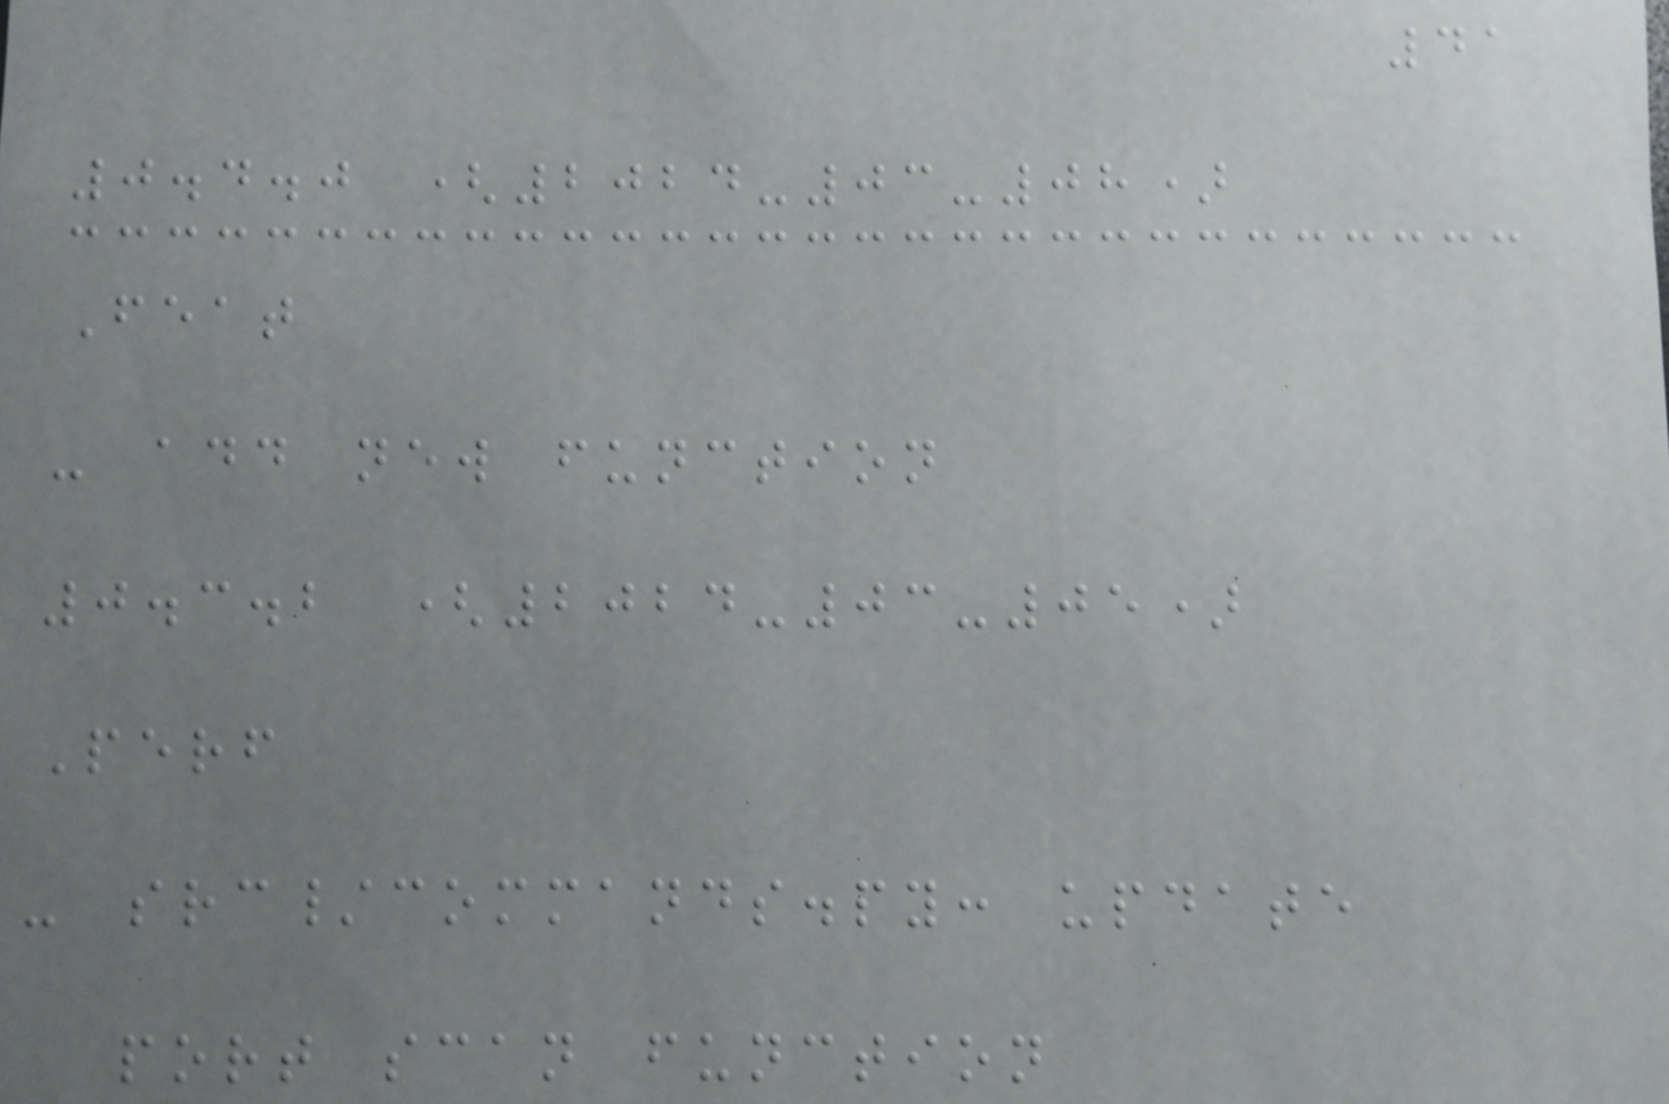41
0.4.0 (2024-03-08)
Feat
- add new function
0.3.2 (2024-03-05)
Perf
- src/commands.py: update
port scan function
